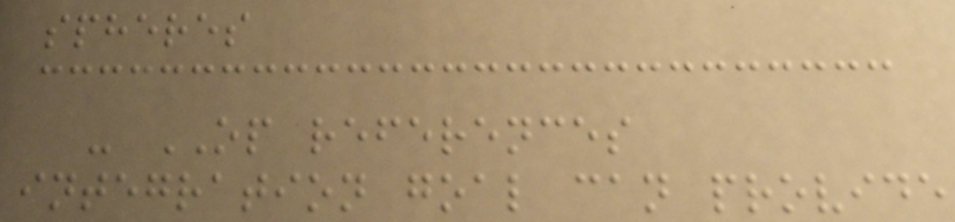spheres
- OP references
integration goal can provide
